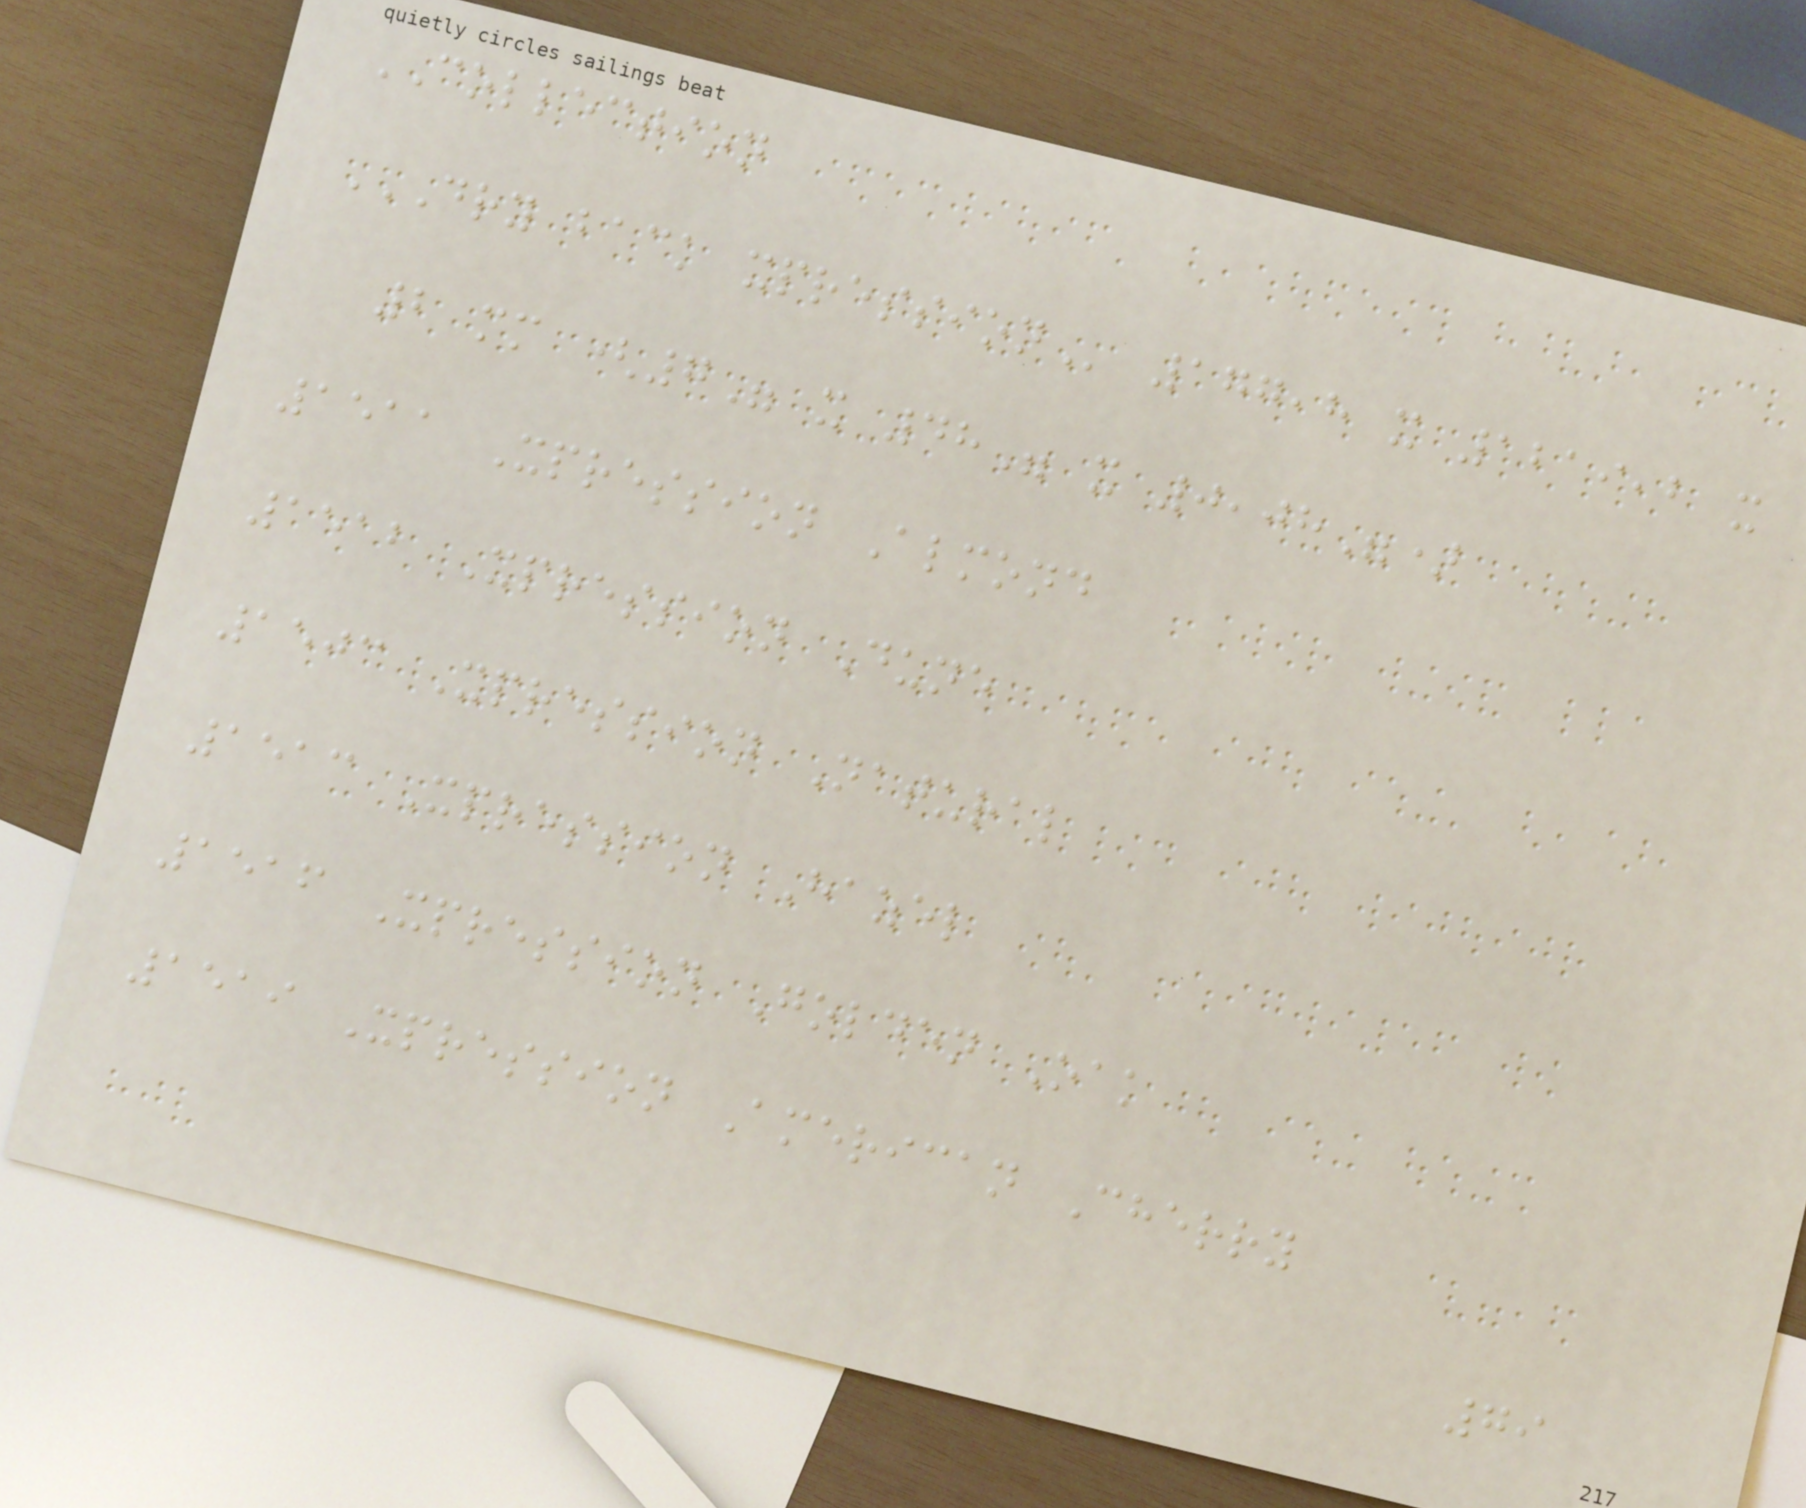COLLECTION
DRY BACK XPRESSION 177,8 x 1219,2 x
2 mm (7" x 48" x 0,08")
1511 Xpression Almond
1512 Xpression Dune
1503 Xpression Natural
1513 Xpression Hazel
1516 Xpression Golden Oak
1519 Xpression American Cherry
79
